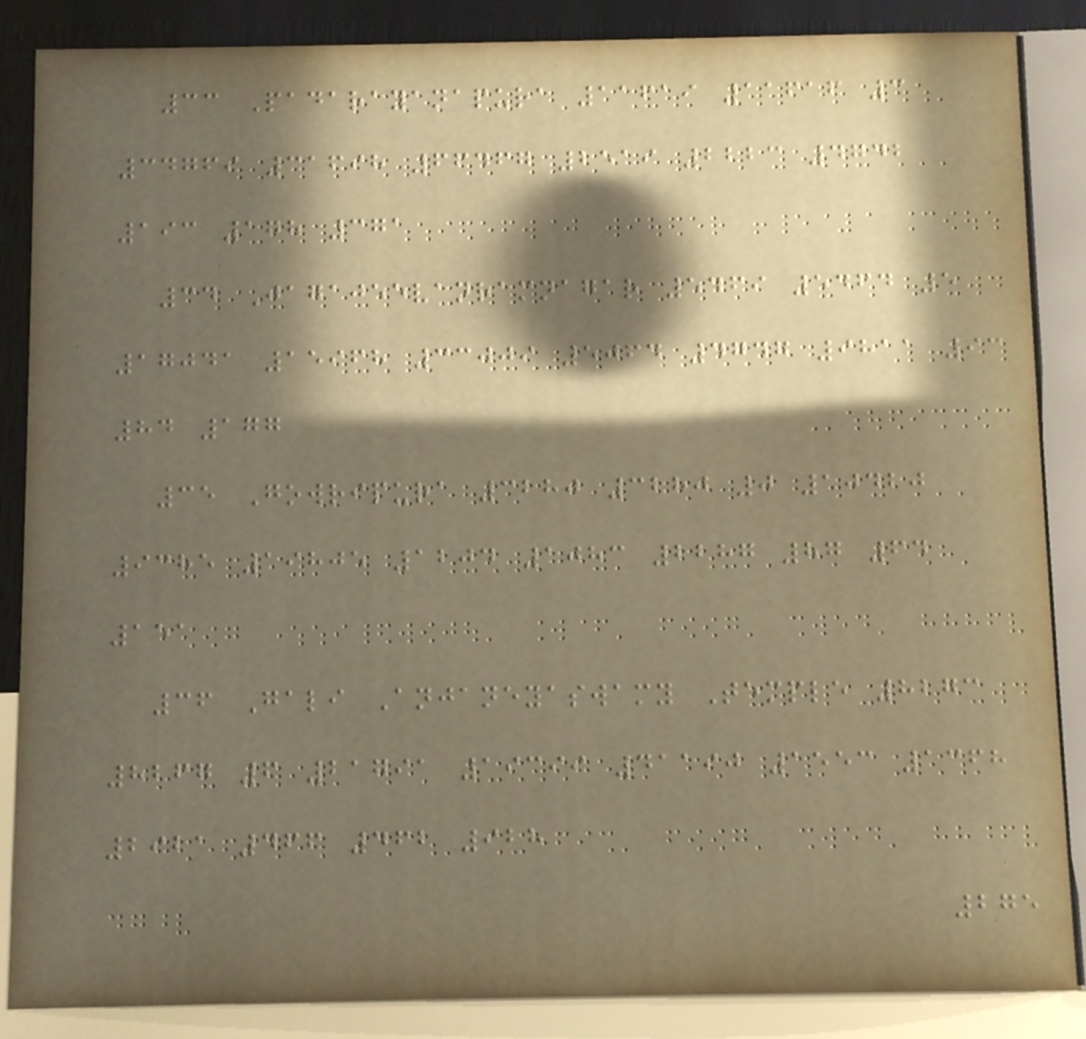33 Padarayanapura 11619 11616 3
34769 31698 66467 2519 2223 4742
193 178 371
34 Jagajeevanramnagar 5469 5464 5
17041 15968 33009 5064 4747 9811 93
84 177
35 Gowripura 3280 3280 0 10420
9385 19805 1204 1083 2287 87 64
151
36 Gali Anjaneyaswamy Temple 8273
8267 6 21791 19399 41190 1553 1368
2921 466 462 928
275
